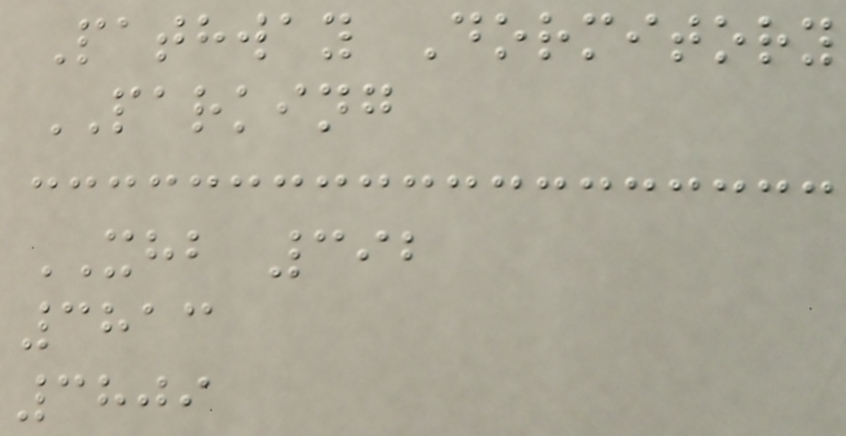Pathway Dormitory
PARKING
XHB 392
3813
3809
